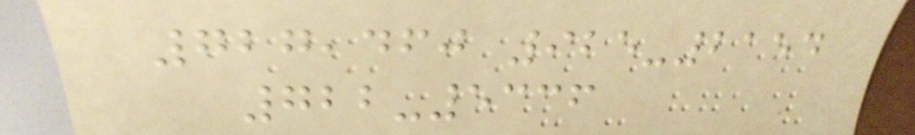727,460 925-2154
722-5336
